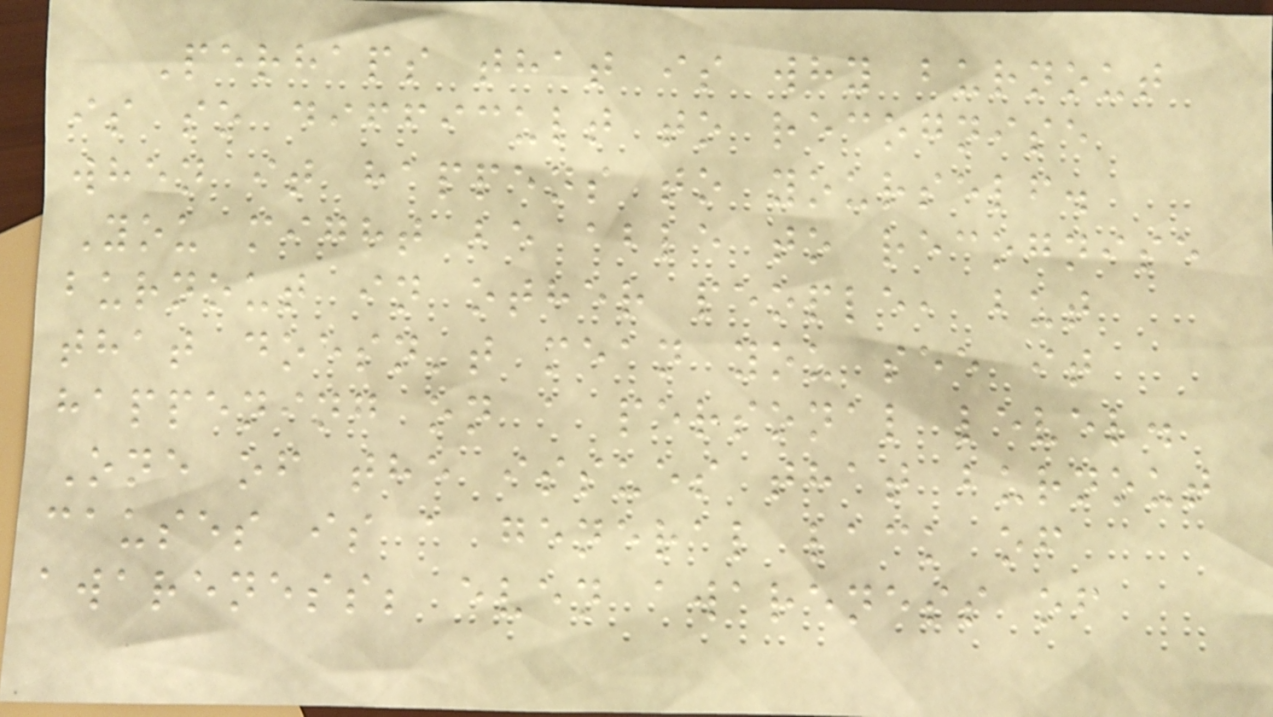Perhaps that is why burnout
is so difficult to recognise
when it happens to yourself.
You might be able to recognise
burnout in other people, but
that doesn't mean you see it
happening on a personal level.
One of the issues that burnout
causes is a general lack of
awareness; even awareness of
